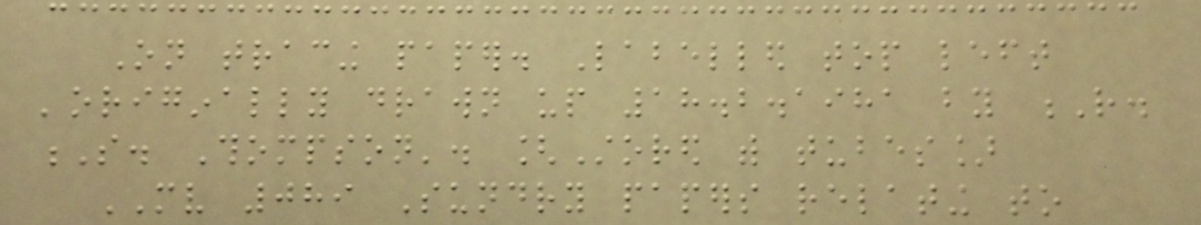On tracing paper. Labelled top left
'originally drawn up 18.2.1981 by R.
S. Thompson'. [Stored with tubes]
MV 089 Sundry papers relating to
